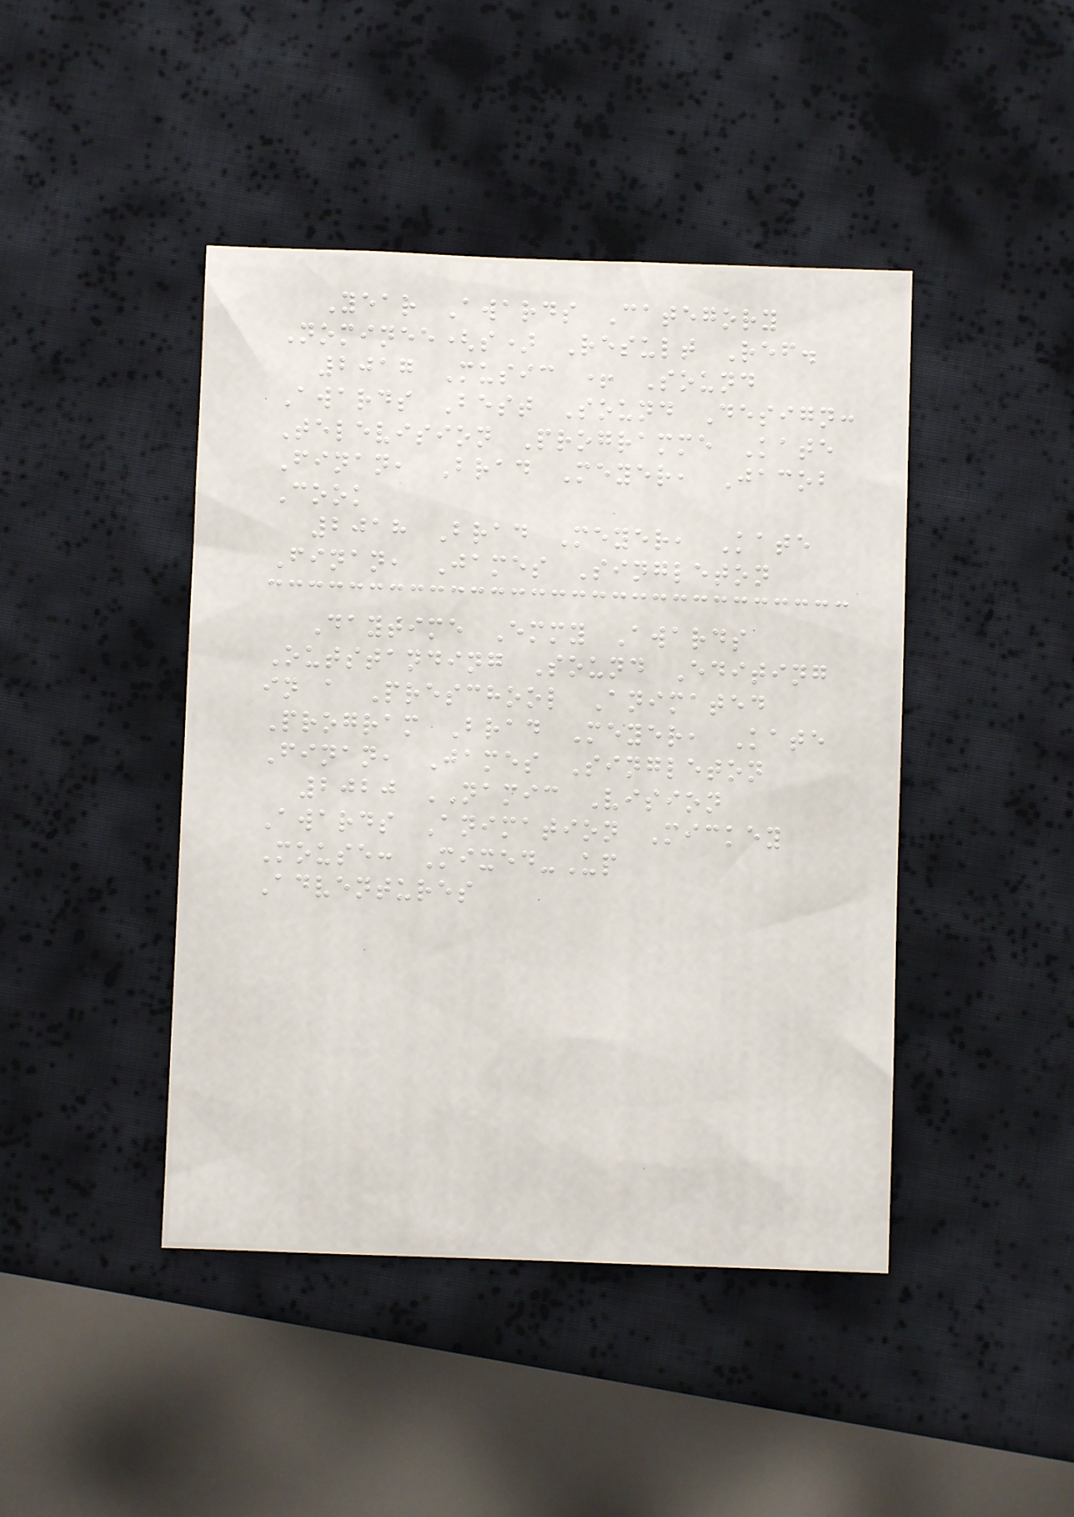Year Awards Category
Nominee(s) Result Ref.
2017 Music + Sound
Awards Best Sound Design:
Television Programme Kate
Finan, Brad Meyer, Jacob
Cook
2018 Brad Meyer, Kate
Finan, James Singleton
Daytime Emmy Awards
Outstanding Sound Editing
in a Preschool Animated
Program Brad Meyer, Kate
Finan, James Singleton
2020 NAMIC Vision
Awards Animation Mickey
Mouse: Mixed-Up
Adventures
